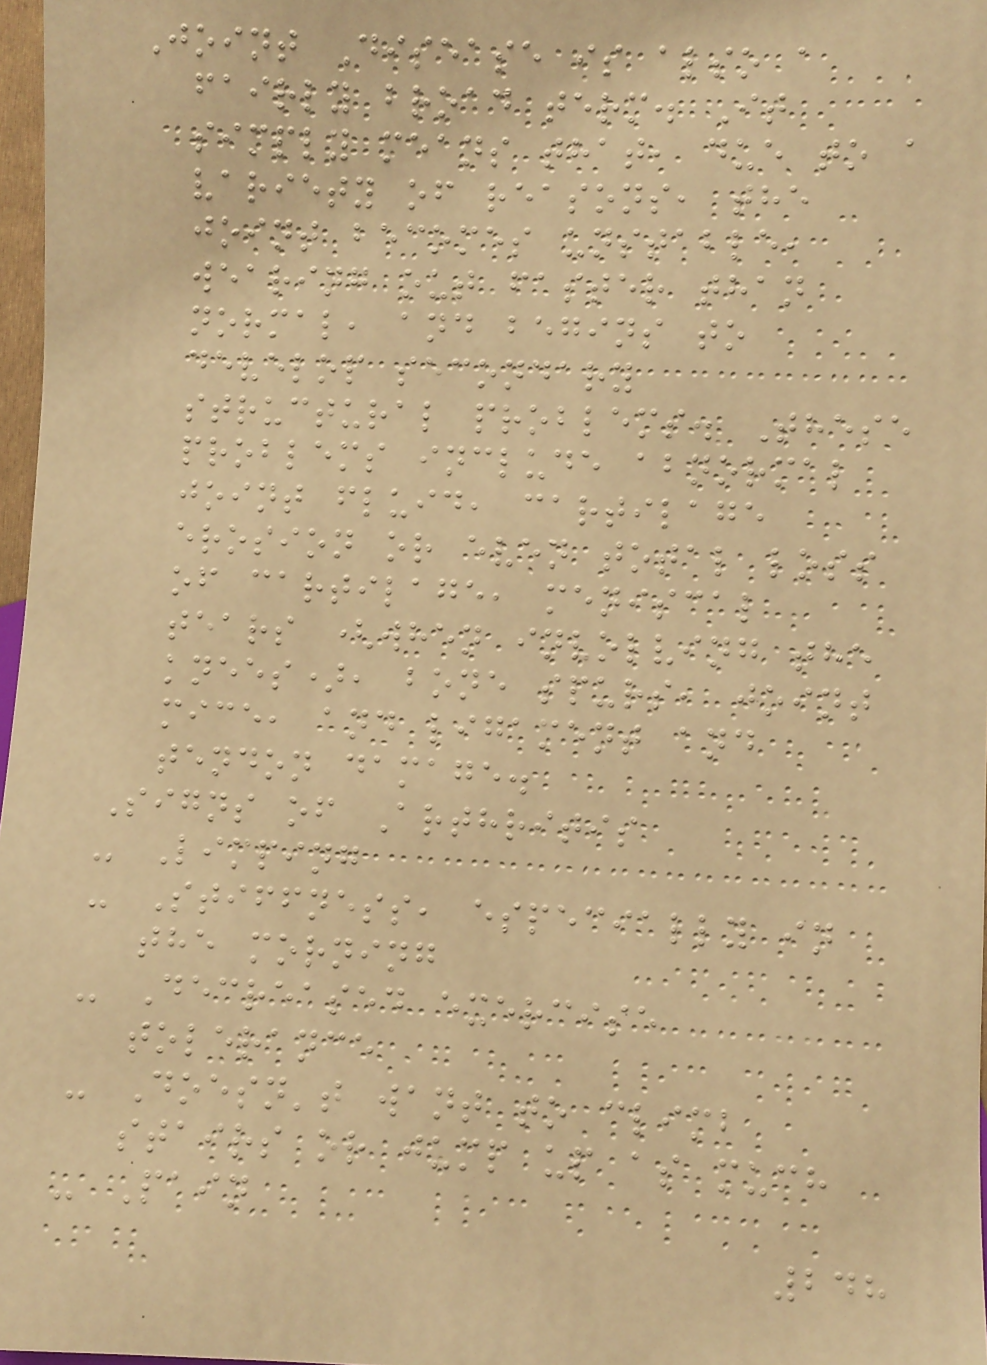Joint Disease is also a
fairly broad term. It
simply means that, due to a
variety of reasons, the
joint becomes unstable,
wearing out faster than
normal, and begins to
develop secondary
structural problems. These
problems include abnormal
joint fluid, cartilage
erosion or even total loss
of cartilage, meniscal
tears (when involving the
knees), bone spurs, joint
mice, and ligament and
tendon damage.
Signs of Arthritis
- Limping
- Stiffness, especially in
the morning
- Decreased exercise
tolerance
- Doesn't want to climb
stairs or jump up as much
- Pain
248
